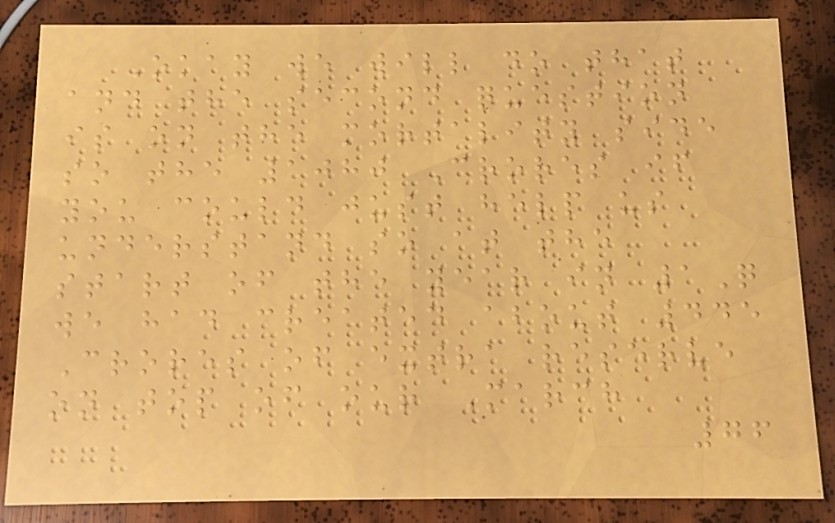Okay we will do that
and the second question
is on the mortality side
so the 1080 Crores if
you could just help us
understand so at the
start of the year in 1Q
we had created about 445
Crores of extra reserve
on top of our March
76
